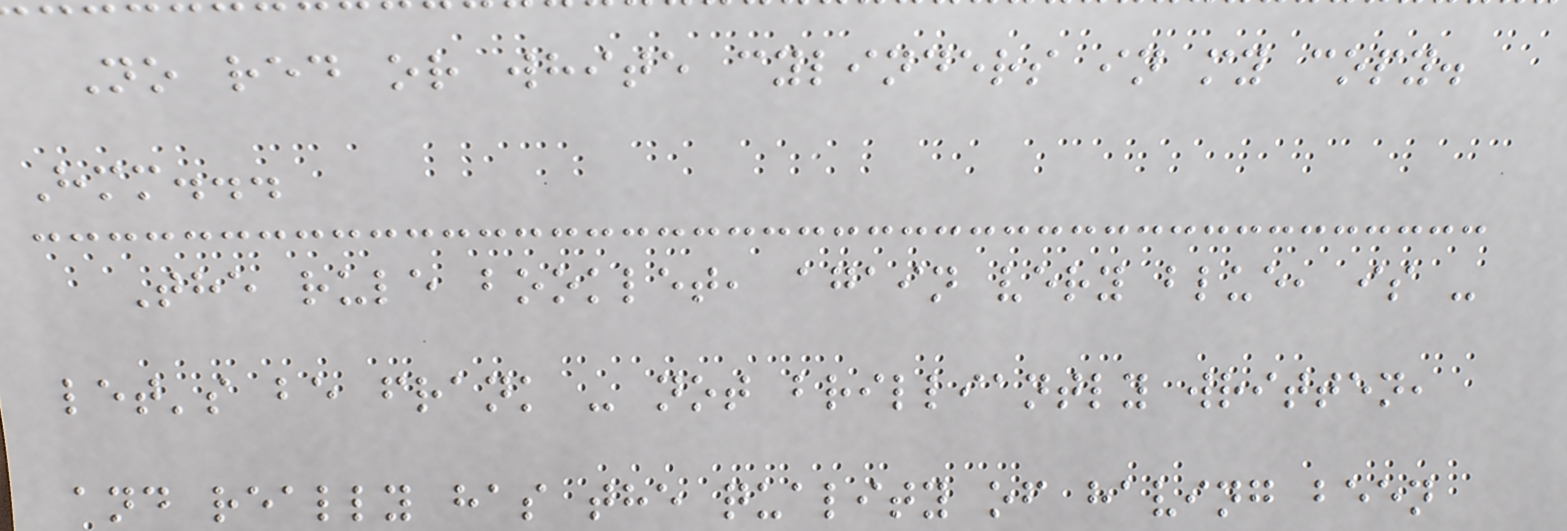No red or white cylinders in my copy.
Hmm...
The rule booklet, again very blue, is -
let's be frank - not brilliantly written,
and really has the quality of having been
